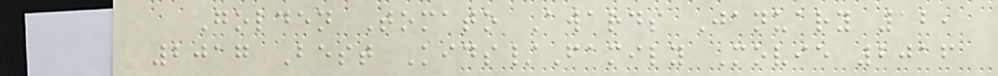Golden Tomato Awards January 12,
2017 Best Kids/Family Movie 2016
